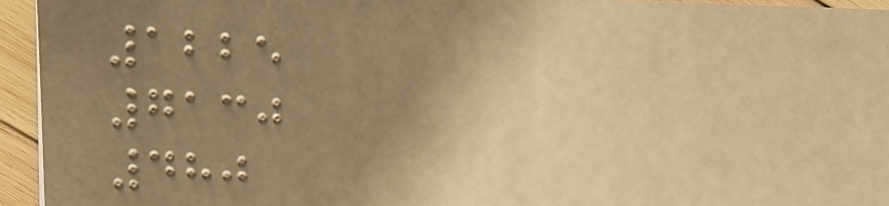1225
7130
480
